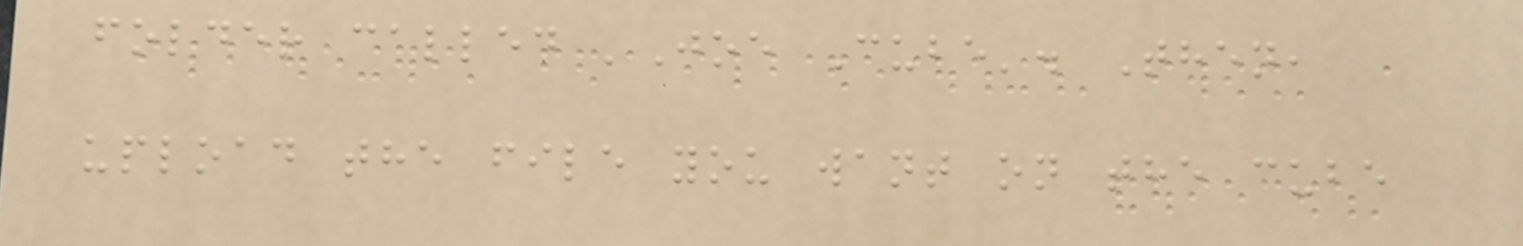folder called 'Joe Cube'. Then,
upload the file you want on the cube
